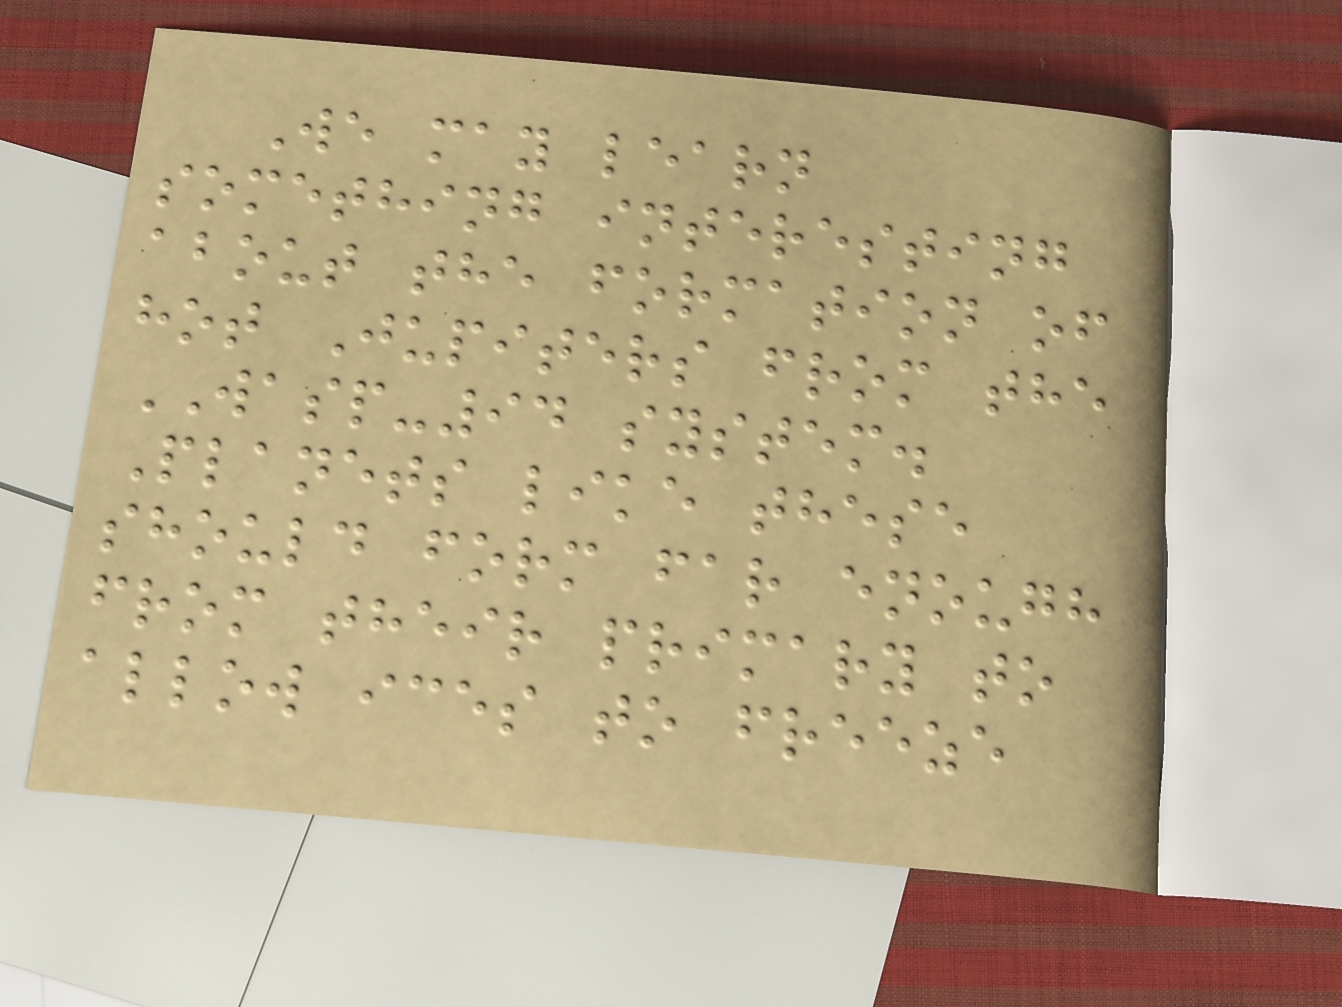We may learn
something interesting
about the formation of
hot Jupiters from the
WASP-94 system.
Planets like these
should form far enough
from their primary to
allow ices to freeze
